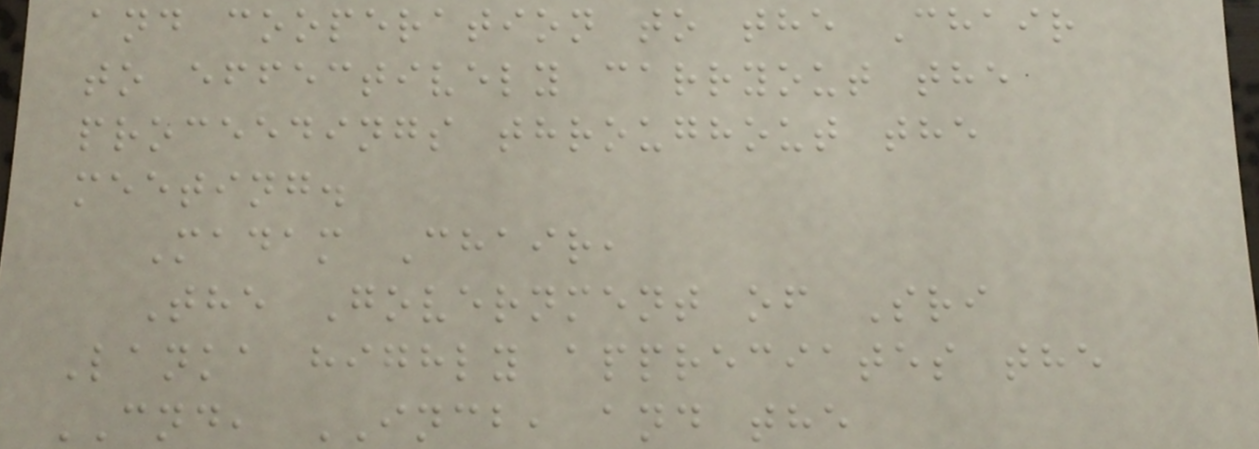and cooperation to the Chair
to effectively carryout the
proceedings throughout the
meeting.
Madam Chair,
The Government of Sri
Lanka highly appreciates the
CND, INCB, and the
